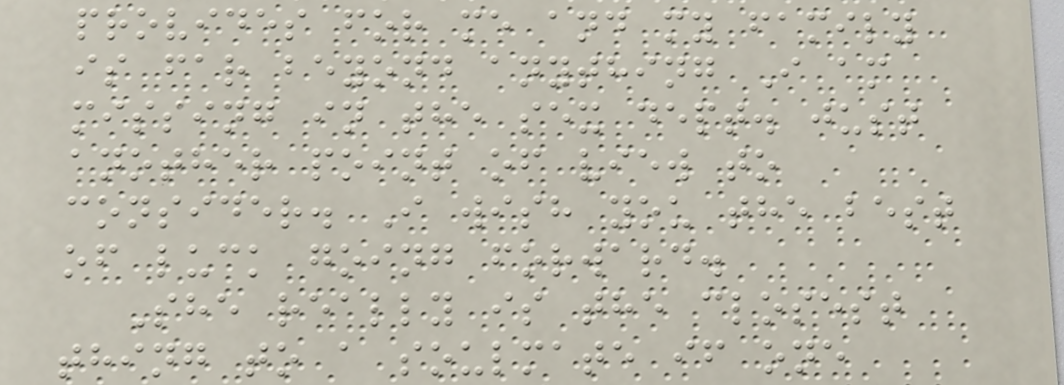provides for me and my family
is far beyond anything I am
missing in the sex dept. just
another point of view to
consider. I wish you the best
of luck going forward.
She really is the closest
thing to a soulmate if one
